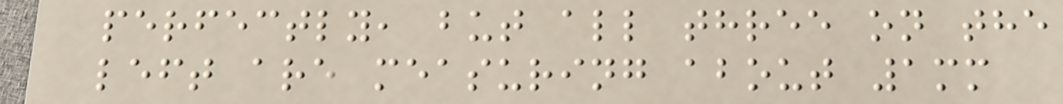perfectly, but all three on the
left are measuring about 1mm
